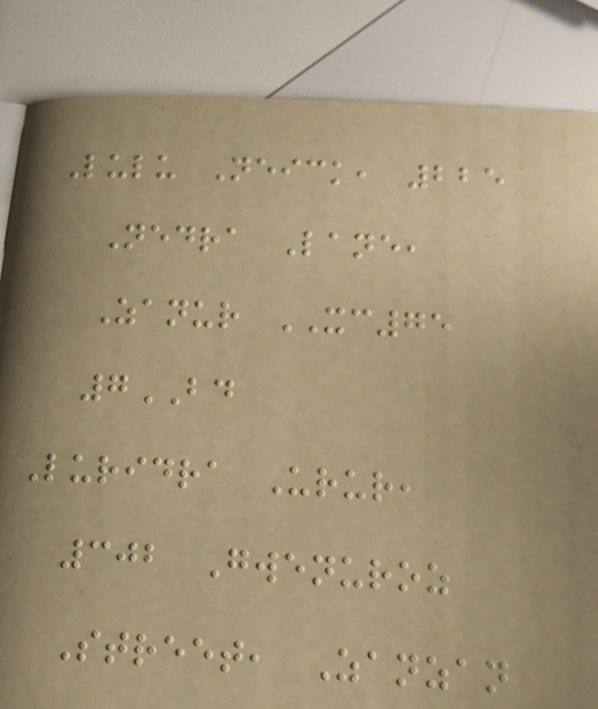Lulu Neick, 225
Nedra Lane,
Zanur XC75
7BD
Luridra Urur,
302 Gwenuroz
Street, Zanzan
